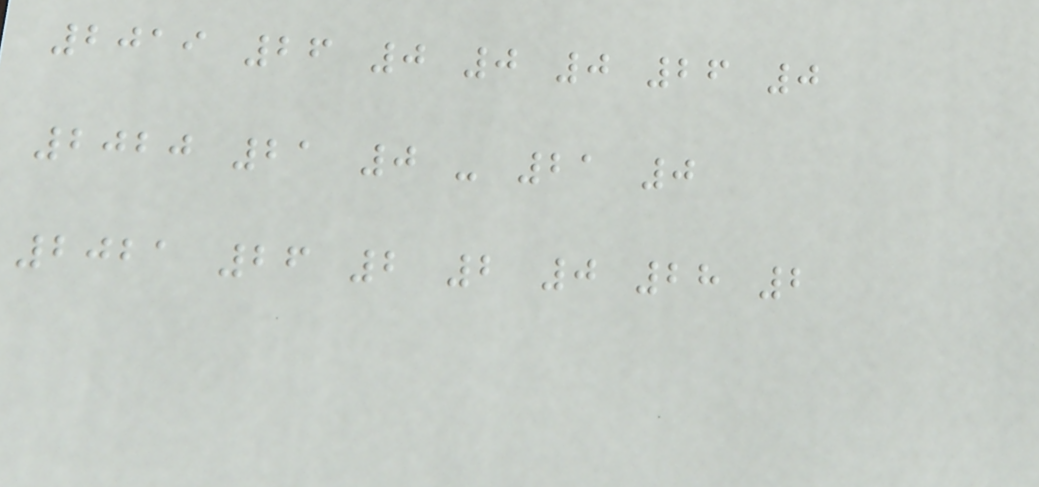2019 26 0 0 0 26 0
2020 21 0 - 21 0
2021 26 2 2 0 28 2
